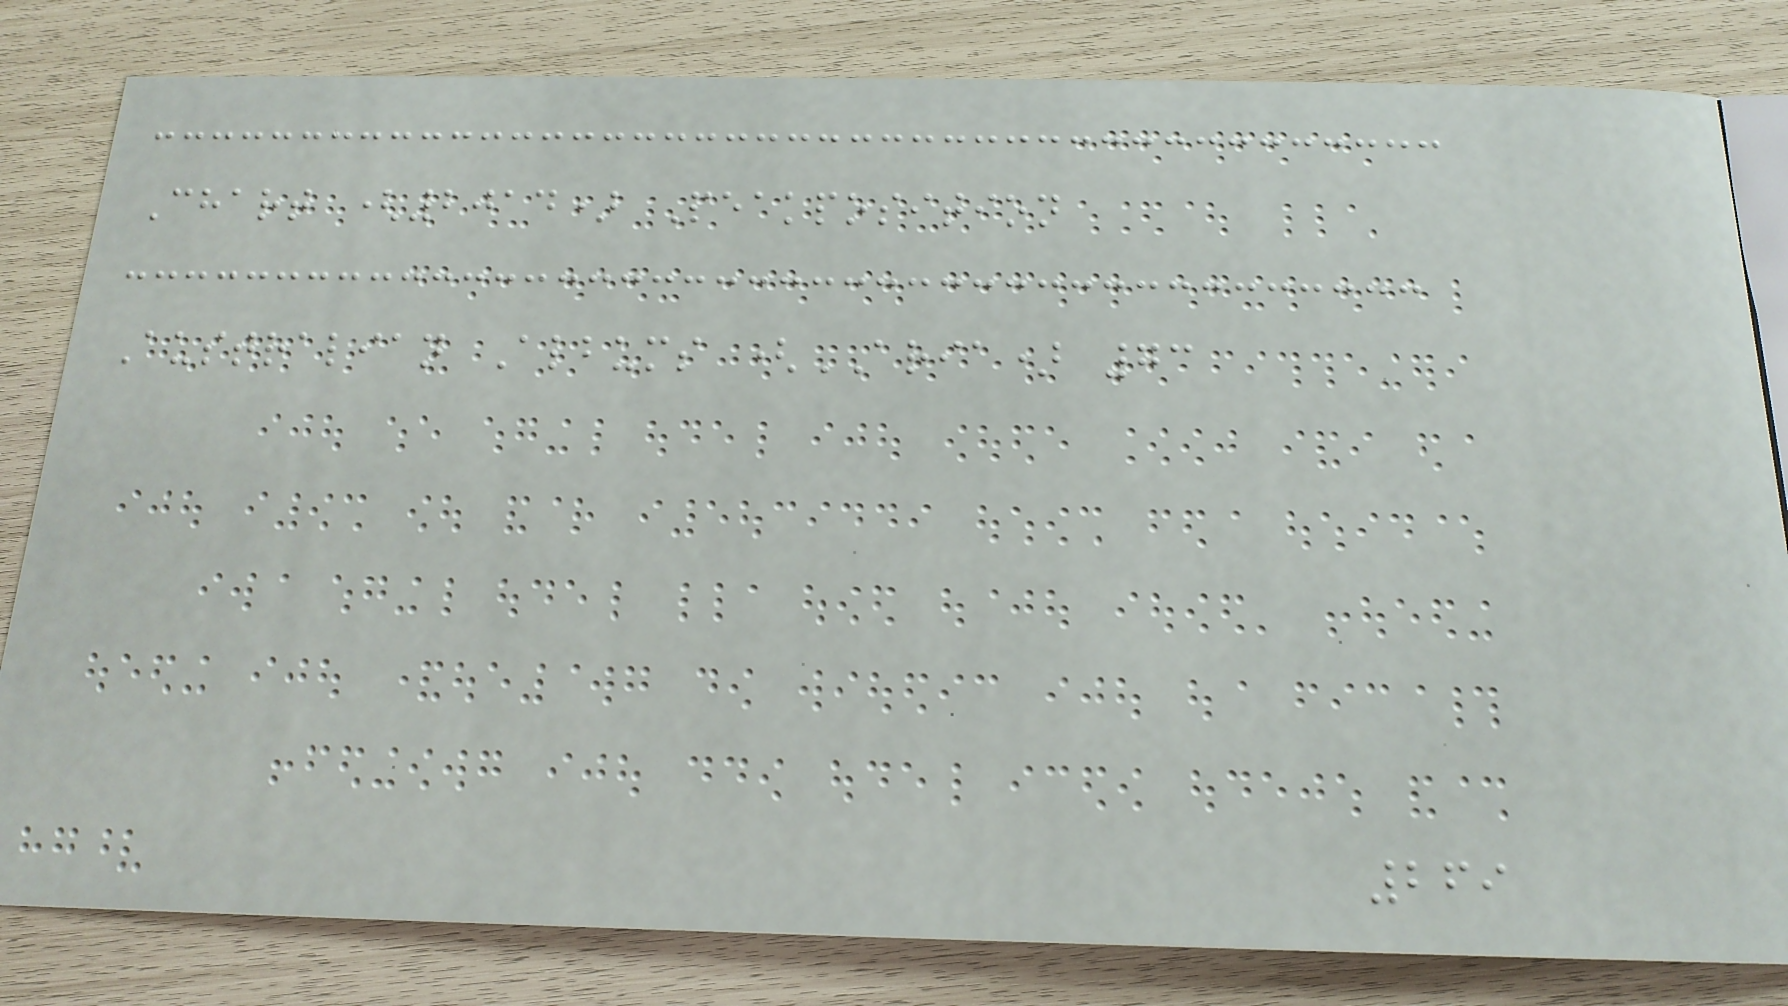Chart (2014) Peakposition
Australian Albums (ARIA) 73
269
